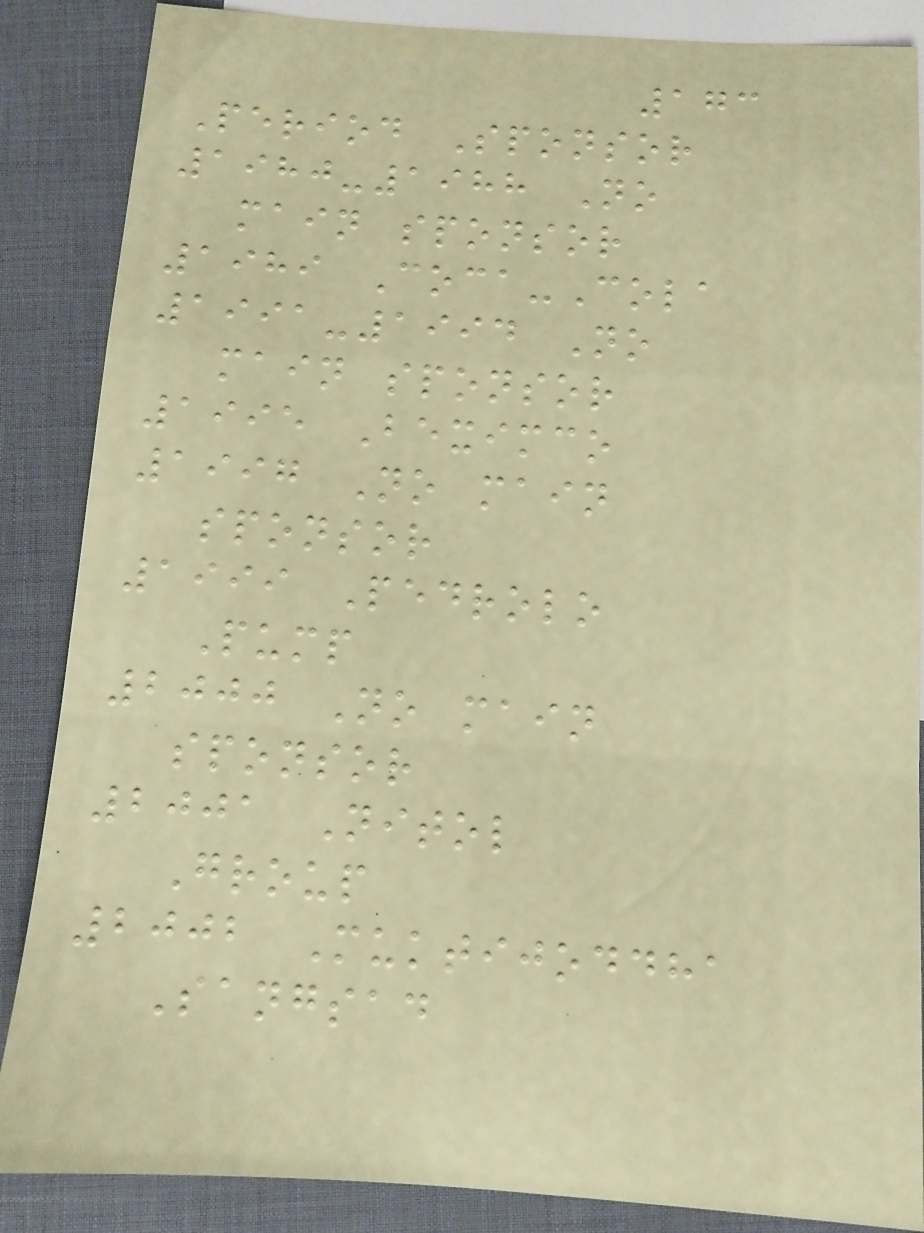173
Period Sponsor
1980-1988 No
main sponsor
1989 Coca-Cola
1991-1994 No
main sponsor
1995 Beximco
1997 No main
sponsor
1999 Pedrolo
Pump
2000 No main
sponsor
2001 Nitol
Group
2002 Muktijoddha
Sangsad
